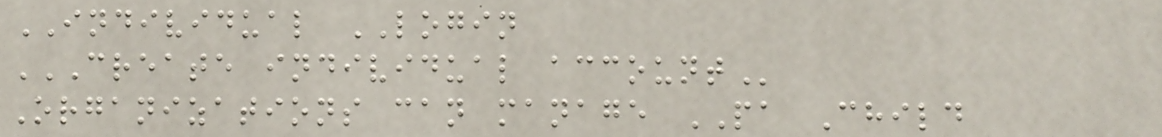INDIVIDUAL LOGIN
CREATE INDIVIDUAL ACCOUNT
Organizations can manage PA Child
